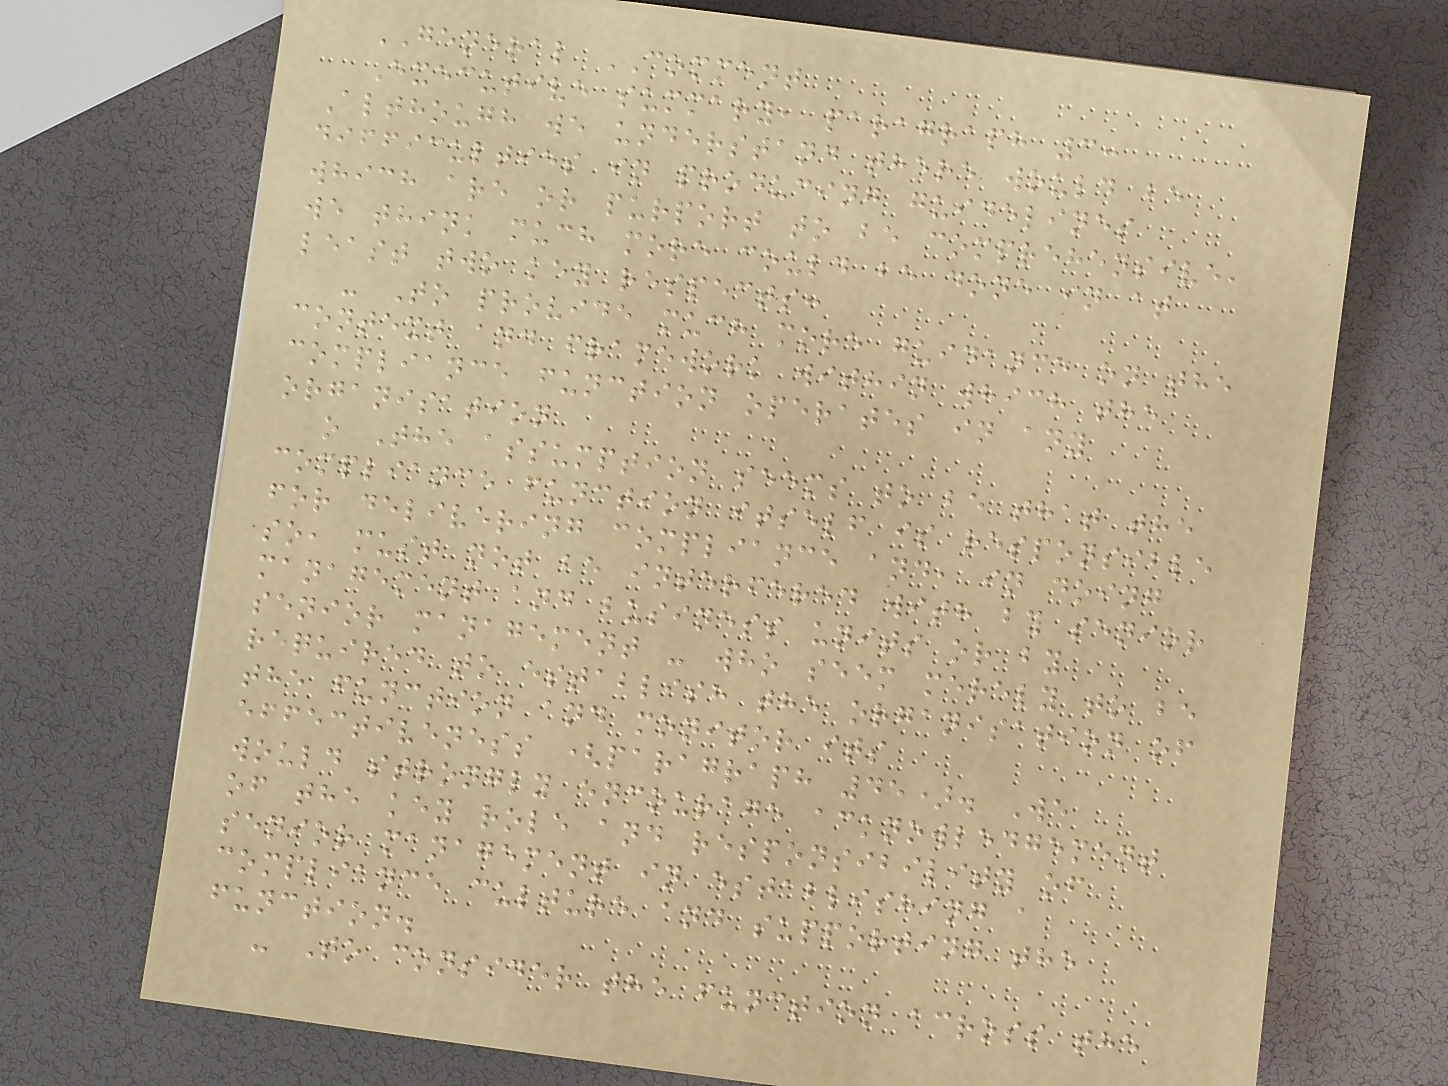GENERAL COMMENT
Executive summary, paragraph 3:
Although we understand there would be
difficulties in producing guidelines
which are or purport to be comprehensive,
we think much more could be done in at
least two key respects:
- To provide much more guidance on the
context and framework within which the
compliance function operates in any
organisation
o The assumption seems to be that the
compliance function itself is responsible
for delivering compliance and, in doing
so, must not be interfered with by senior
management and business units or by
senior management - who seem merely to be
required to establish the organisation of
the function and monitor its
effectiveness (paragraph 45). We
would strongly encourage acknowledgement
of the key role and responsibility of
senior management in establishing a
compliance culture and supporting the
function.
- To consider the function across the
